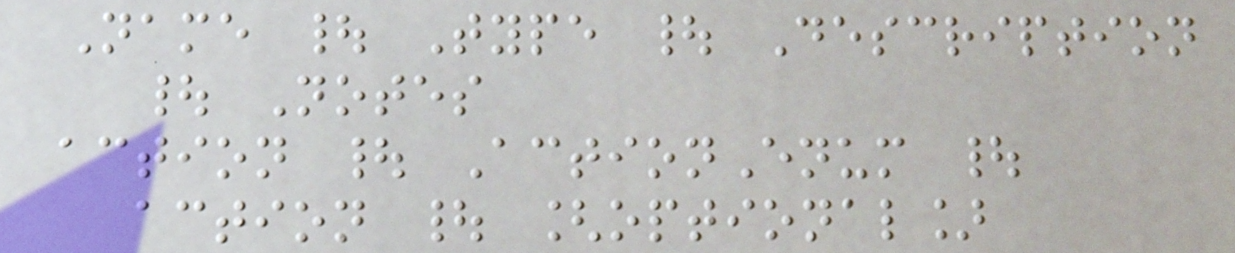Name | Type | Description
| Notes
action | ActionEnum |
action | [optional]
